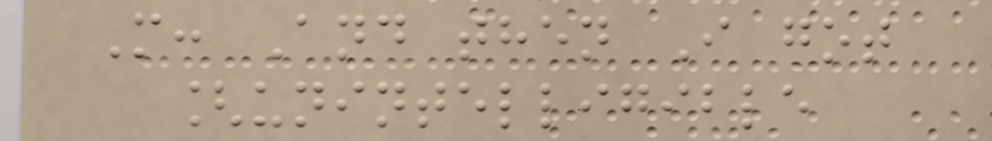M: And then I got
[unintelligible
